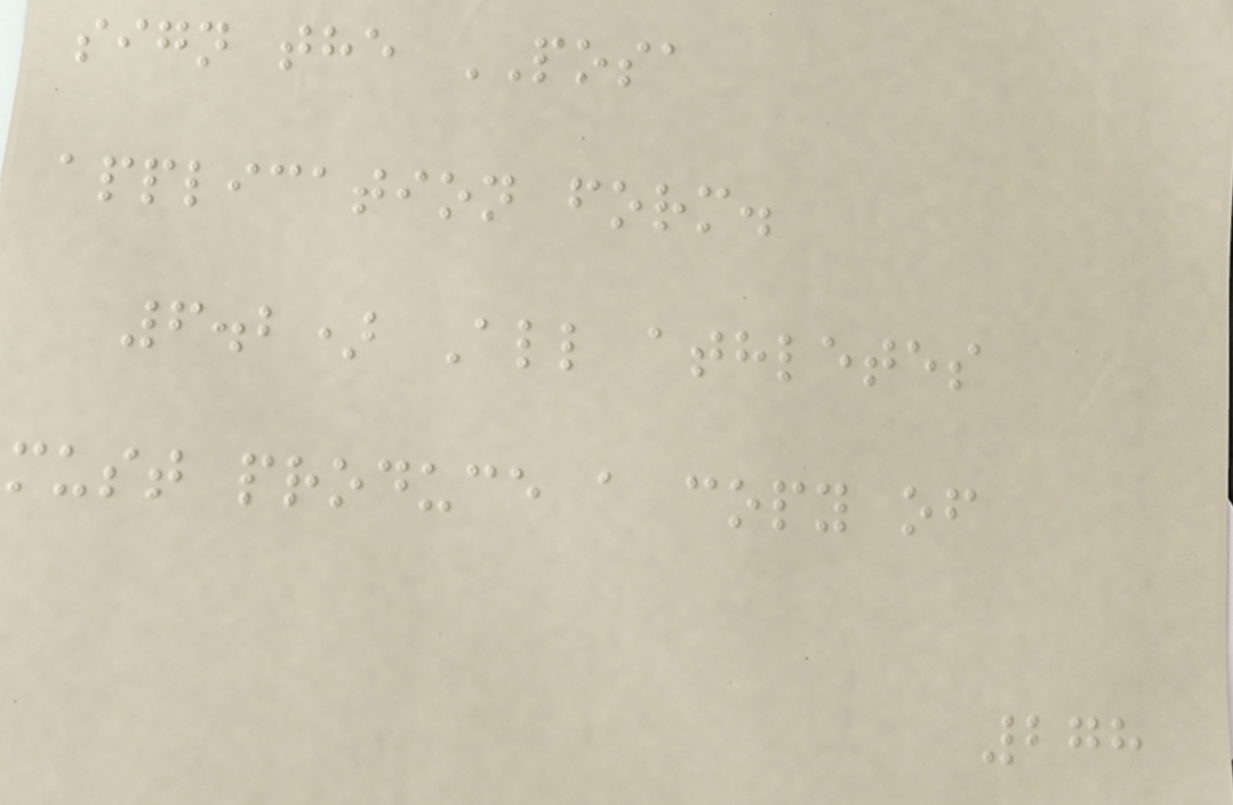sign the POSA
application form.
6.2) All athletes
must produce a copy of
278
